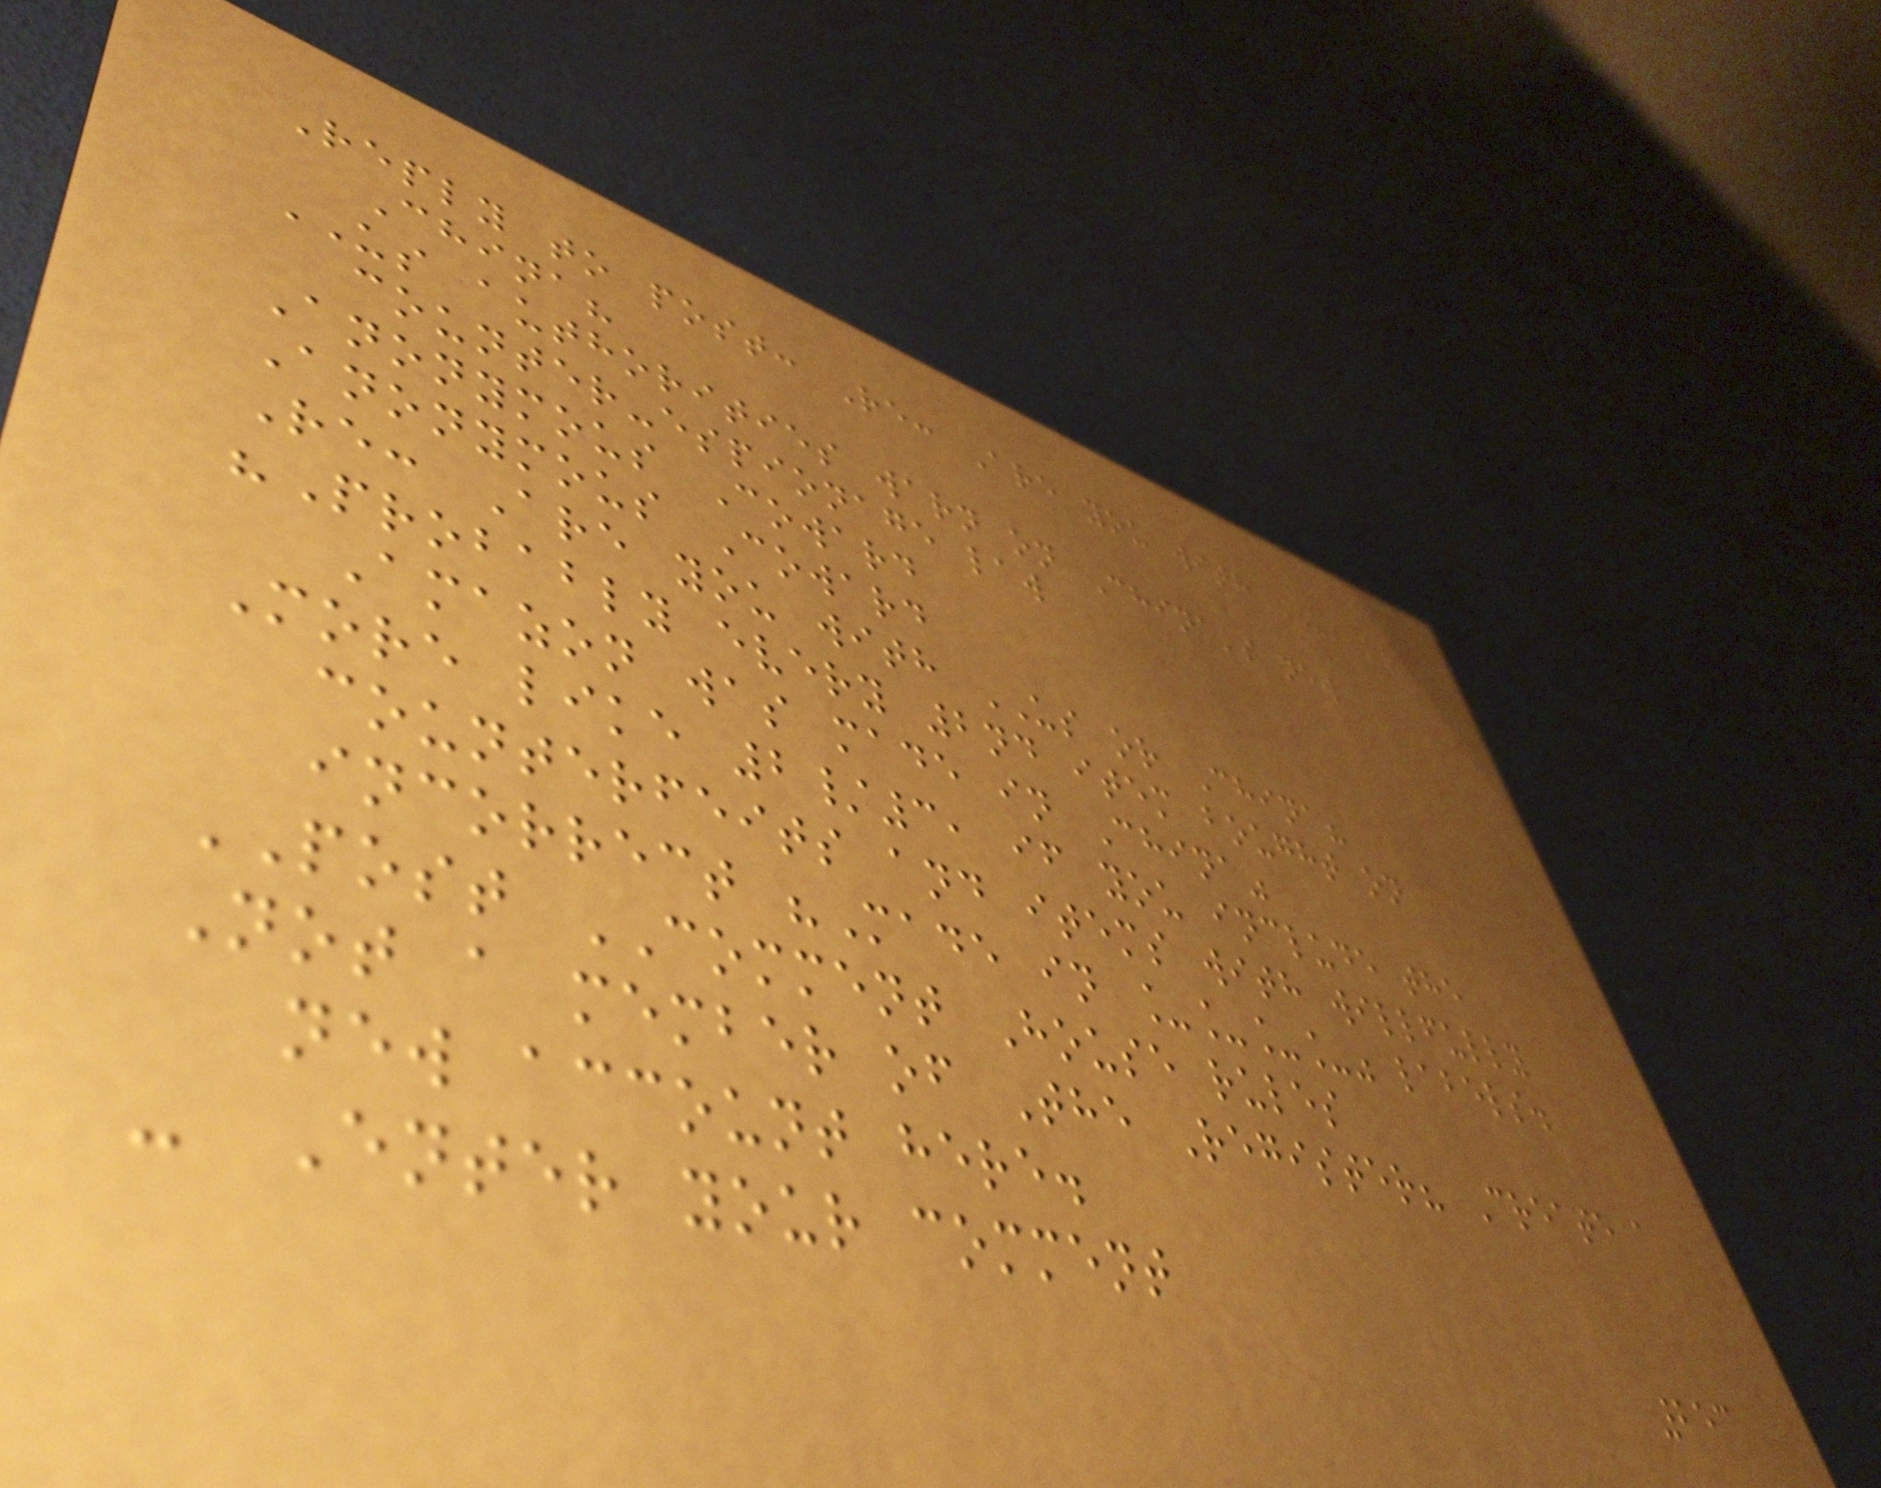Reply to post: Re: Are you with US or
China?
US authorities warn on China's new
counter-espionage law
Anonymous Coward
Anonymous Coward
Re: Are you with US or China?
"Probably every 2nd item bought on
Amazon was made in China"
More like 2/3, if you include the
counterfeits and items with willfully
incorrect "Made in ____" labels.
POST COMMENT House rules
Not a member of The Register? Create a
new account here.
- Enter your comment
253
